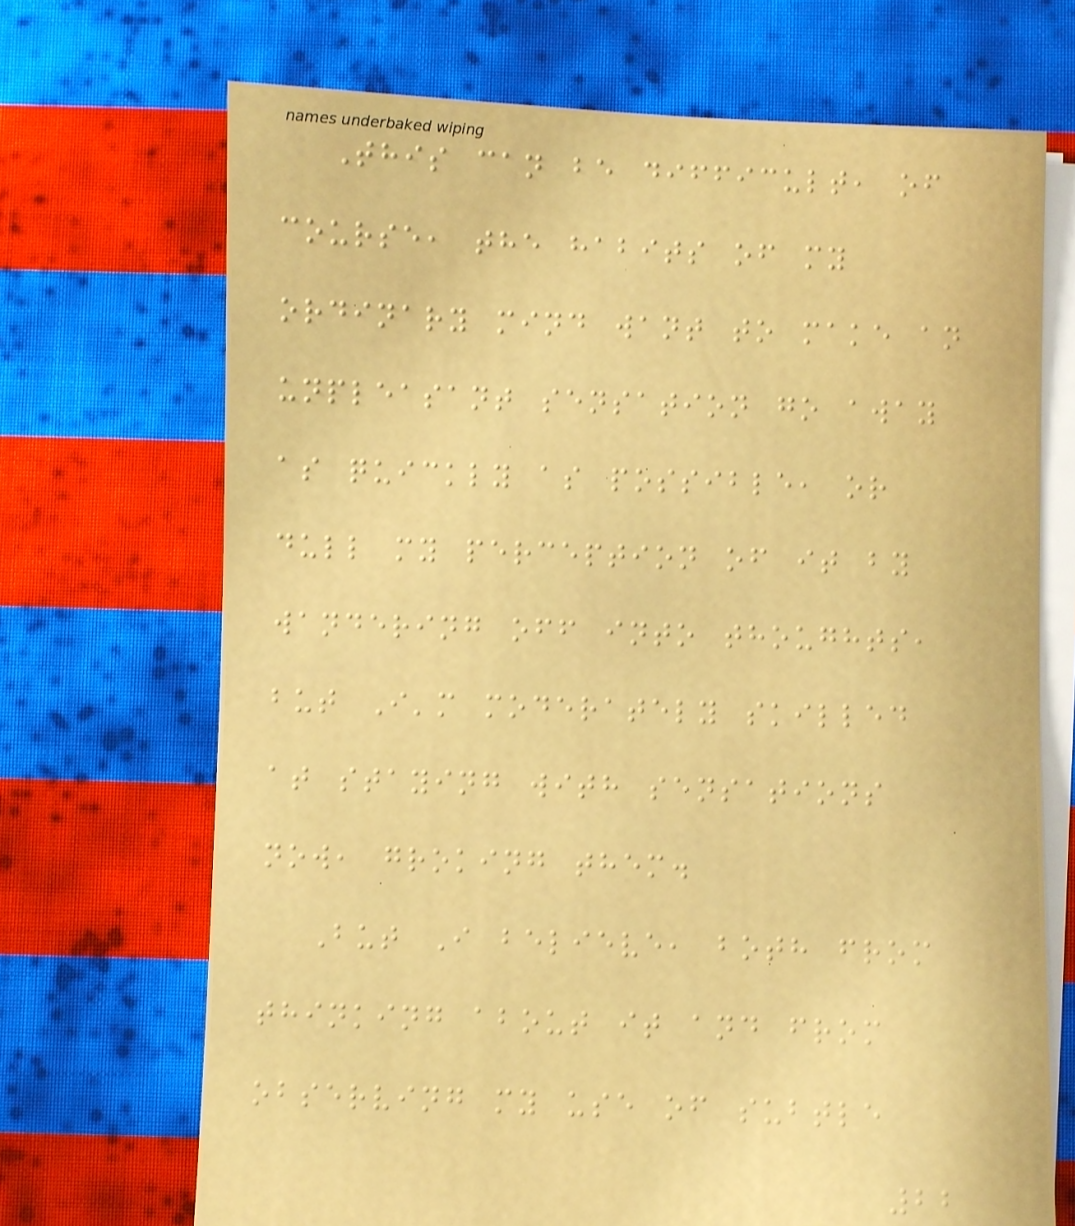This can be difficult, of
course, the habits of my
ordinary mind want to make an
unpleasant sensation go away
as quickly as possible, or
dull my perception of it by
wandering off into thoughts,
but I'm moderately skilled
at staying with sensations
now, groking them.
But I believe, both from
thinking about it and from
observing my use of subtle
22
